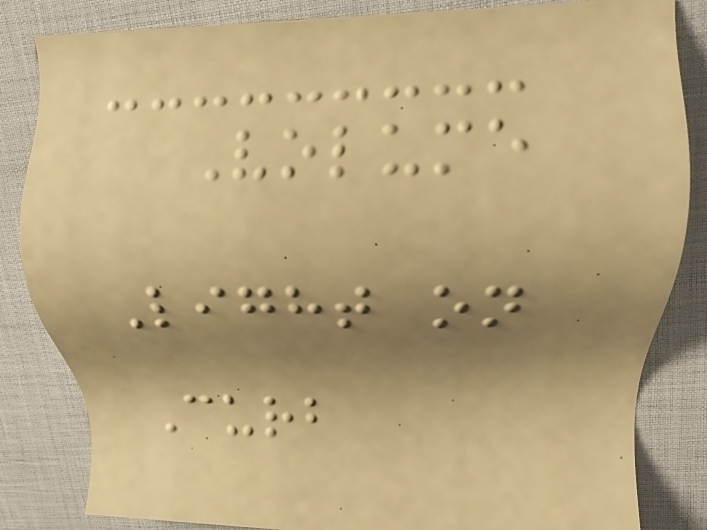Volume
Light on
Curb
